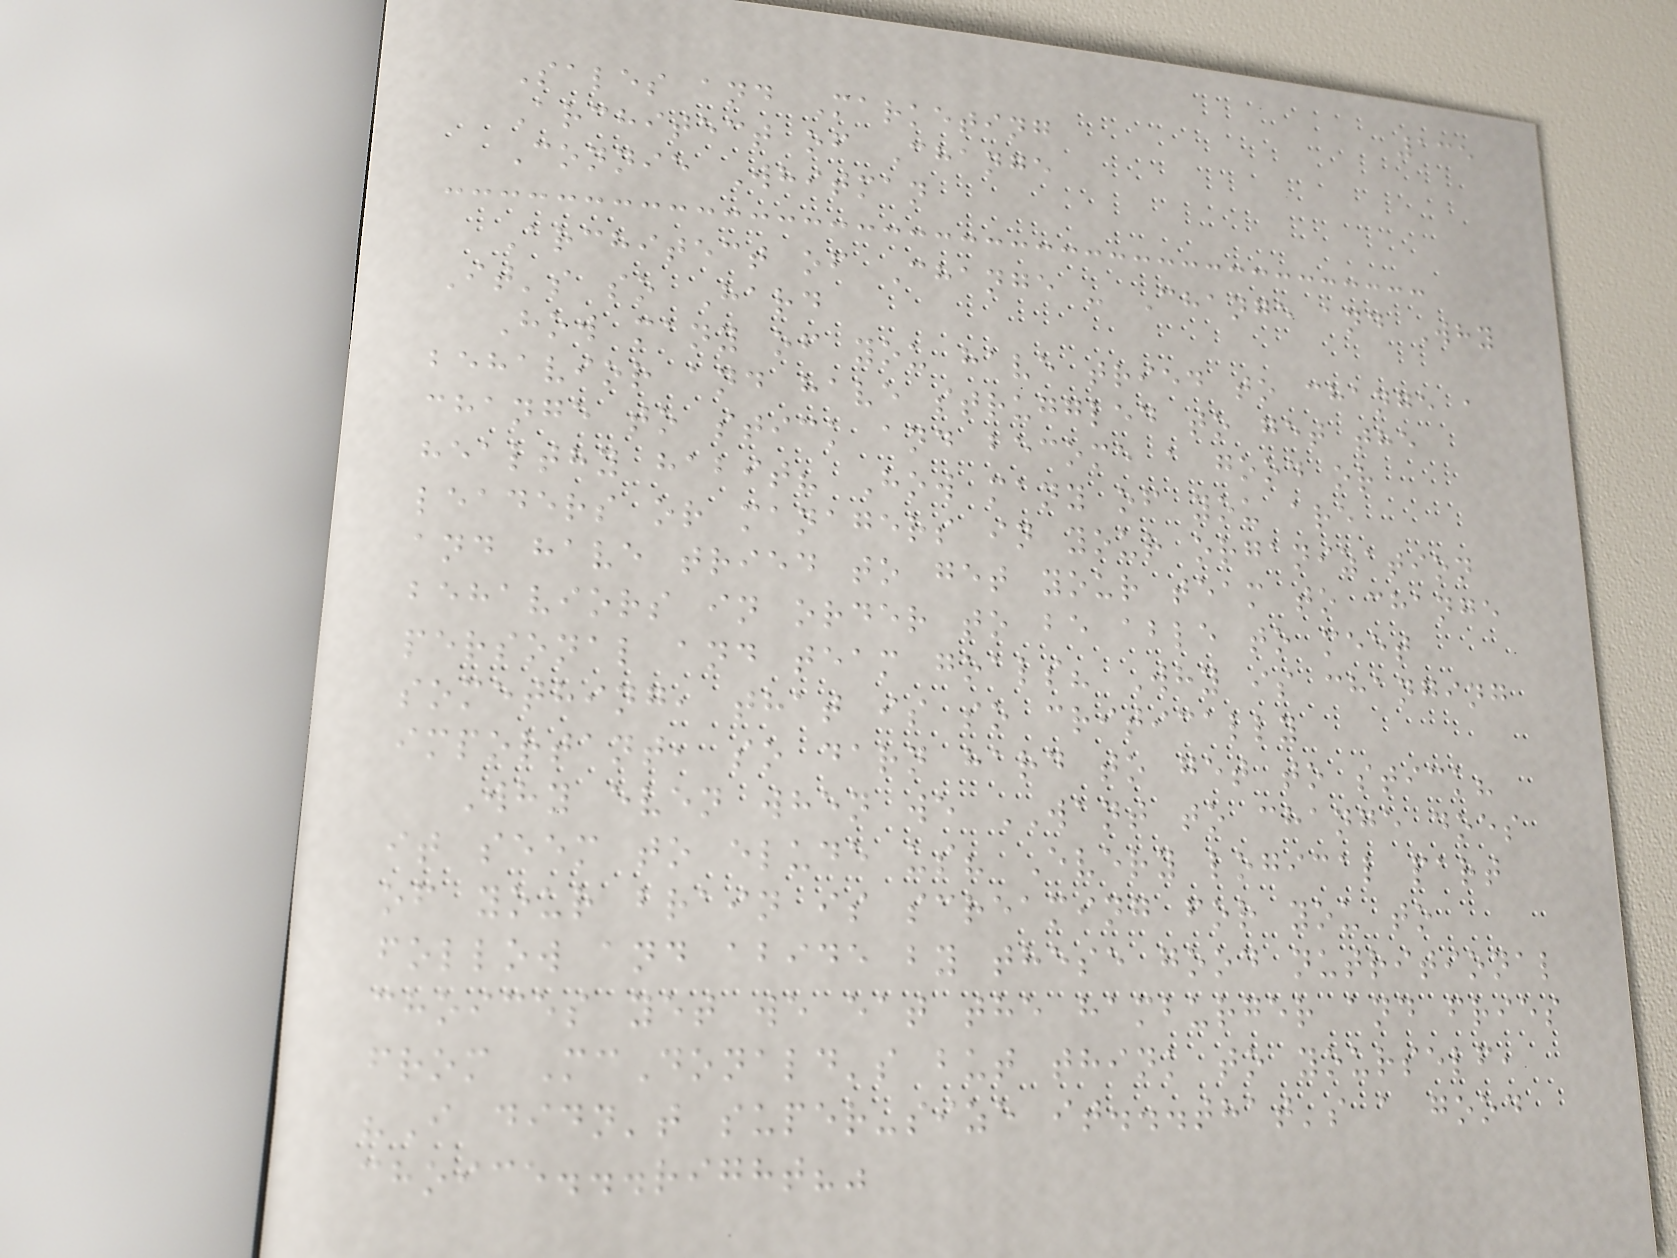135
Sales and Marketing
Architect of Change
Connie Whitman
Architect of Change - Change and Why
It's so Hard
How many of you have tried to change a
behavior and have struggled to get the
change to stick and become a good or
healthy habit? How many of you are
leaders or managers in your organization
and have tried to get your team to change
behaviors in order to be able to meet
personal and team goals? Why is changing
something, that is so critically
important, so darn hard to get to stick?
Why even when we WANT to change does
it seem to elude us? Every logical part
of your brain is screaming for you to
follow and abide by these good nutritional
choices yet we eat the hamburger and fries
from McDonald's but think to yourself,
"I didn't super-size it...that's a good
choice...right?"
